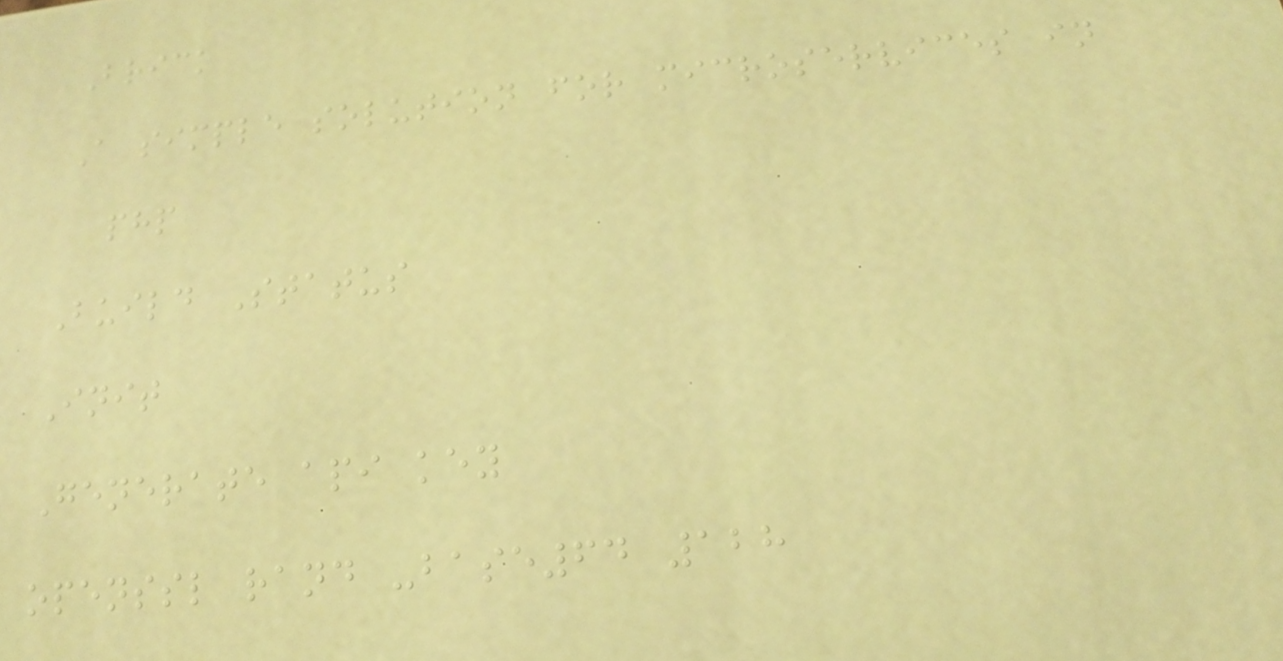Brick
A simple solution for microservices in
php
Build Status
Init
Generate api key
openssl rand -base64 128
